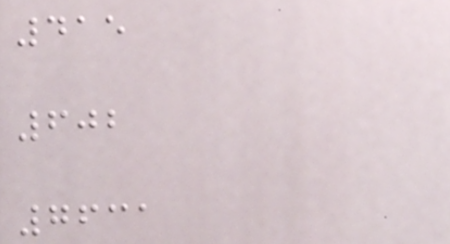415
602
7631
